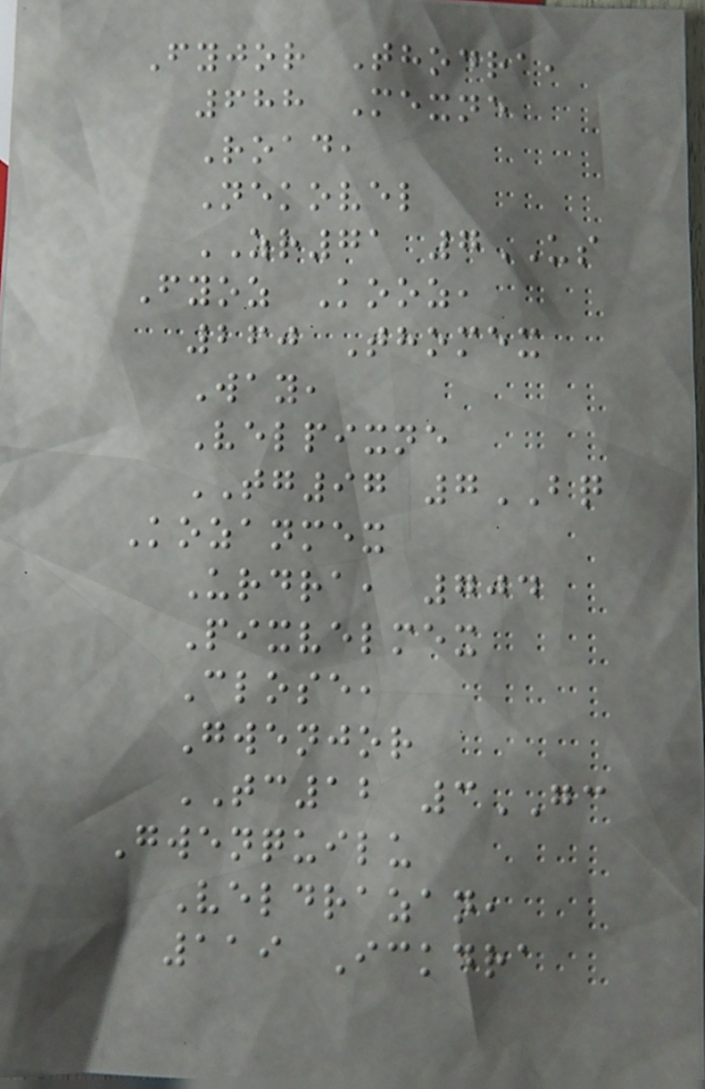Fyjor Thodra,
688 Mexne
Road,
Nekovel
ZR71 7US
Fyoz Kooz,
260 Thomex
Way,
Velpixne
TG97 7BQ
Kozanmex
Urdra, 704
Pixvelmex
Close,
Gwenjor
TC12 3GC
Gwenquilu
Veldrazan,
119 Ickdra
